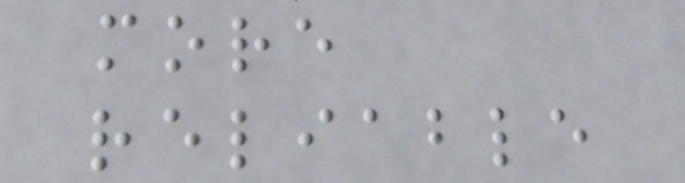more
reliable
